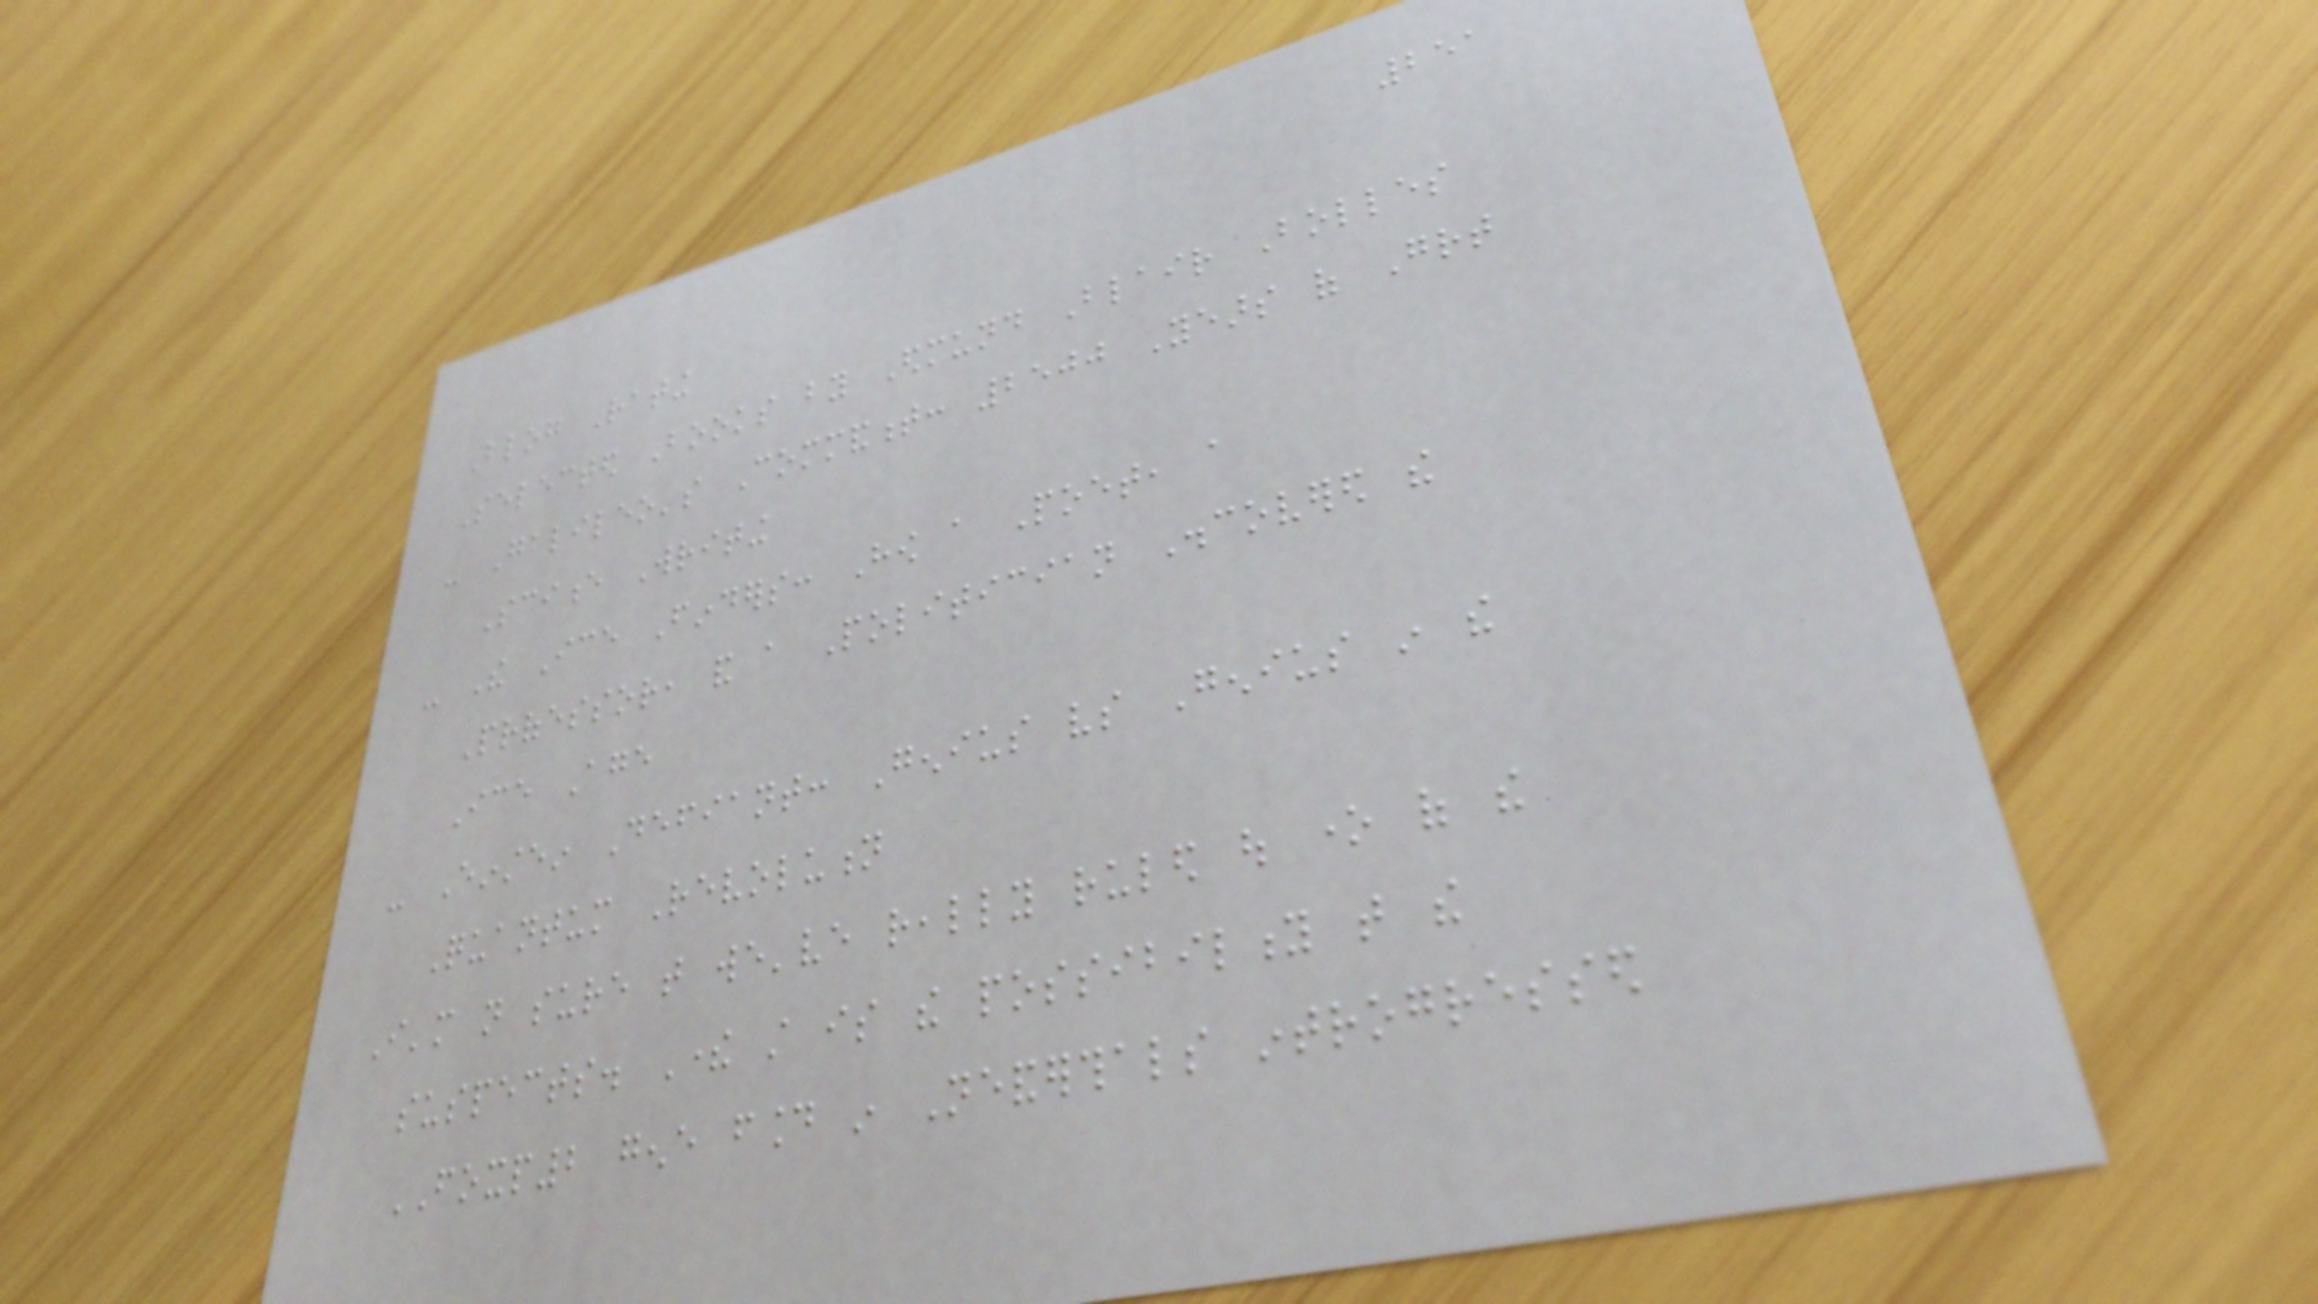251
Blog Rating
Selected Books by Edmund Blair Bolles
- Galileo's Commandment: 2500 Years of Great
Science Writing
- The Ice Finders: How a Poet, a
Professor, and a Politician Discovered the
Ice Age
- Einstein Defiant: Genius vs Genius in the
Quantum Revolution
I'm not sure that we've really ruled out one of the
suspects. There still is the possibility that the
FOXP2 gene found in Neanderthals introgressed
